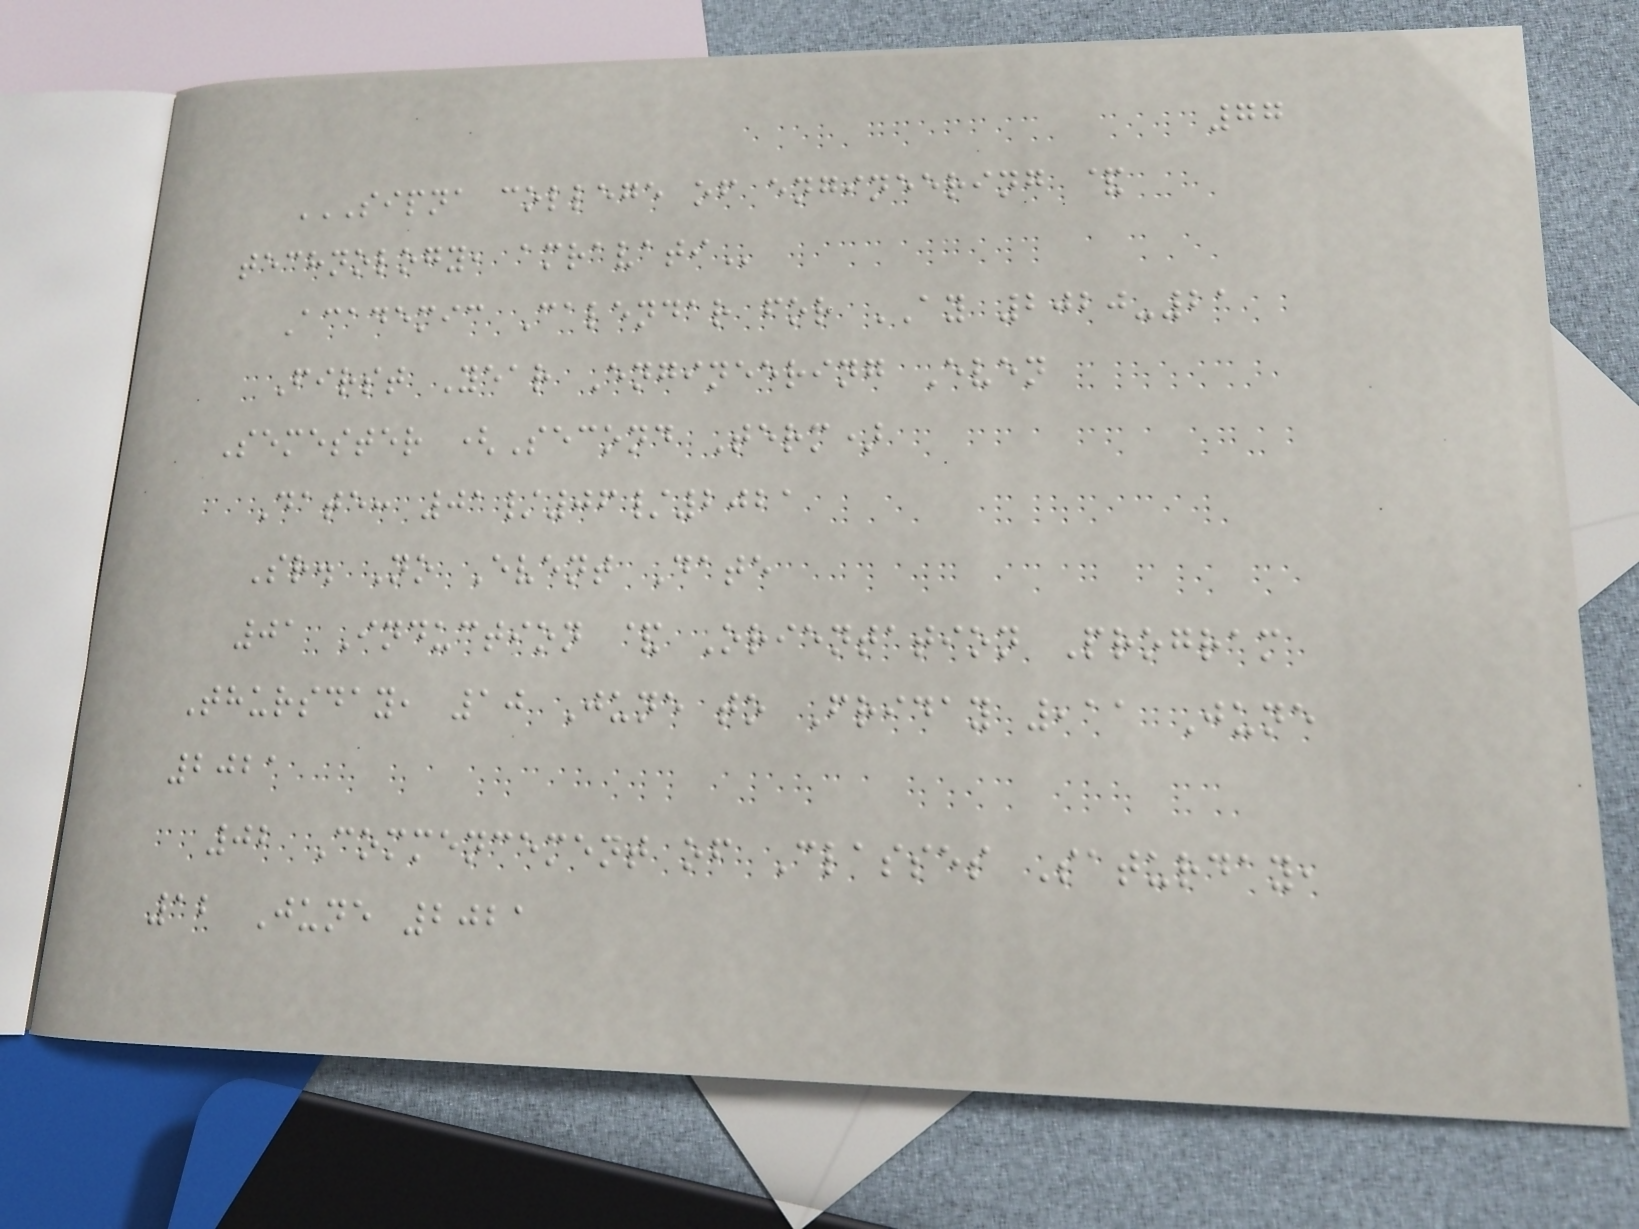77
SIPNA COLLEGE OF ENGINEERING &
TECHNOLOGY, AMRAVATI
Academic Calendar for AY 2020-21
First Year Engineering Even
Semester (Second Term)
Date: 01/06/2021
Sr. No Event Date
01 Induction & Orientation Program
Thursday, 10 June to Friday ,11 June
2021
02 Commencement of Classes Saturday,
12 June 2021
